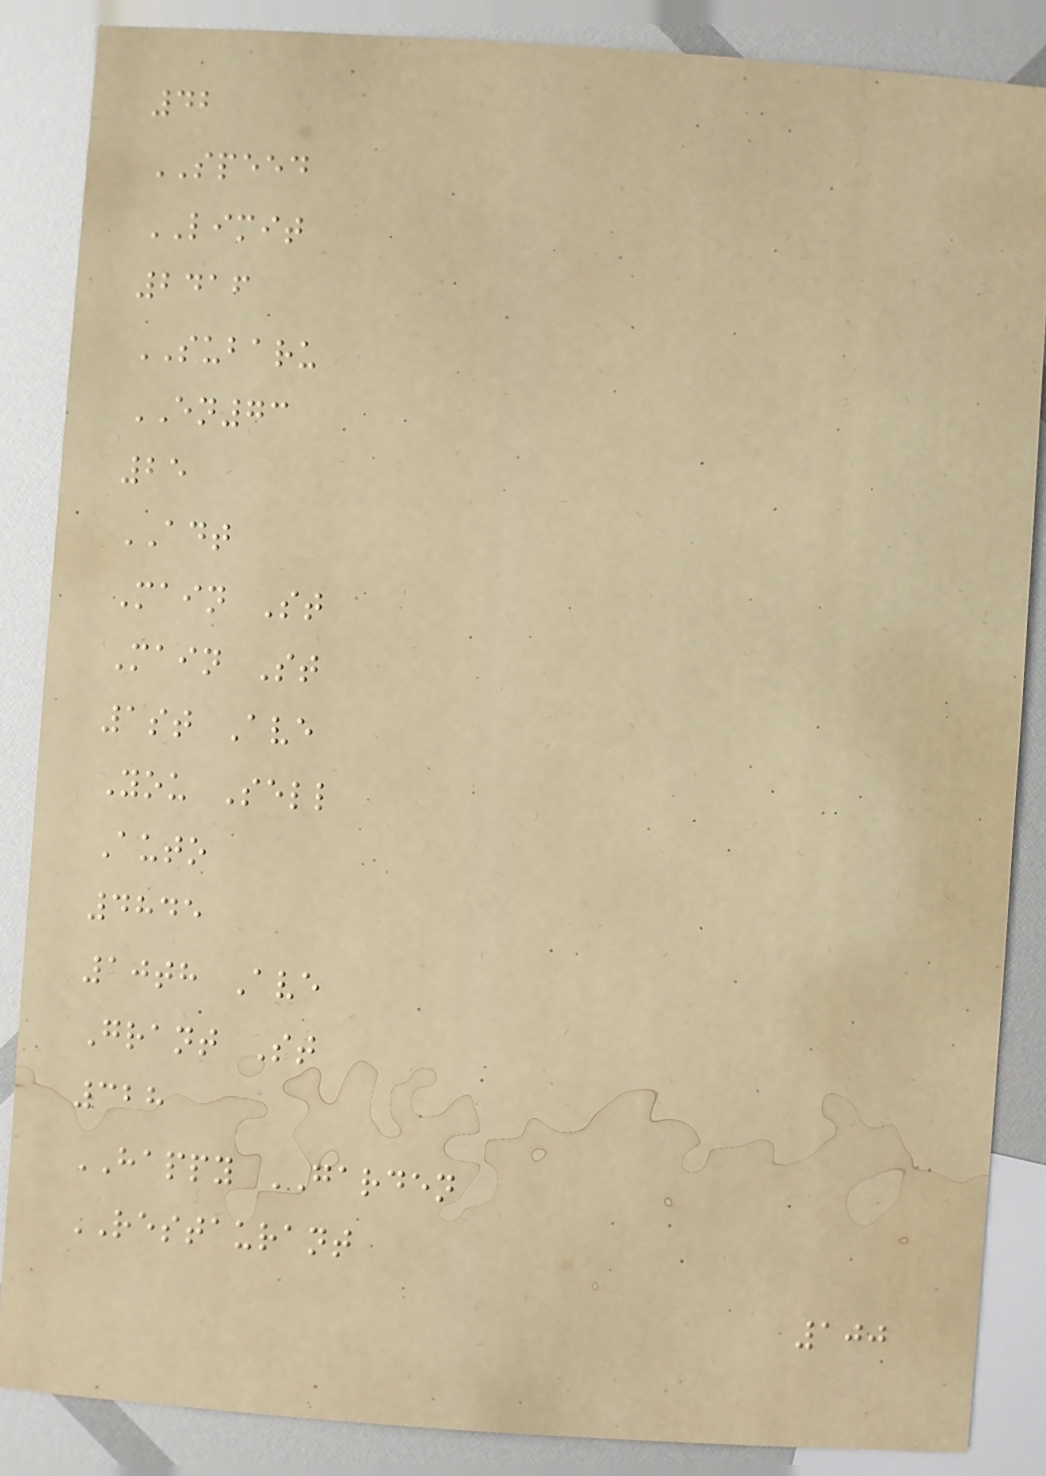42
SPEED
LIMIT
2416
SUBARU
EN73
25
ADT
Main St
Main St
1st Ave
You Sell
Auto
4845
10th Ave
Grant St
328
HAPPY GARDEN
RESTAURANT
100
